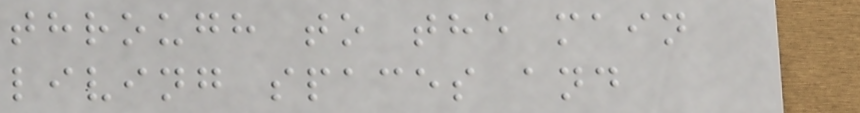through to the main
living spaces and
